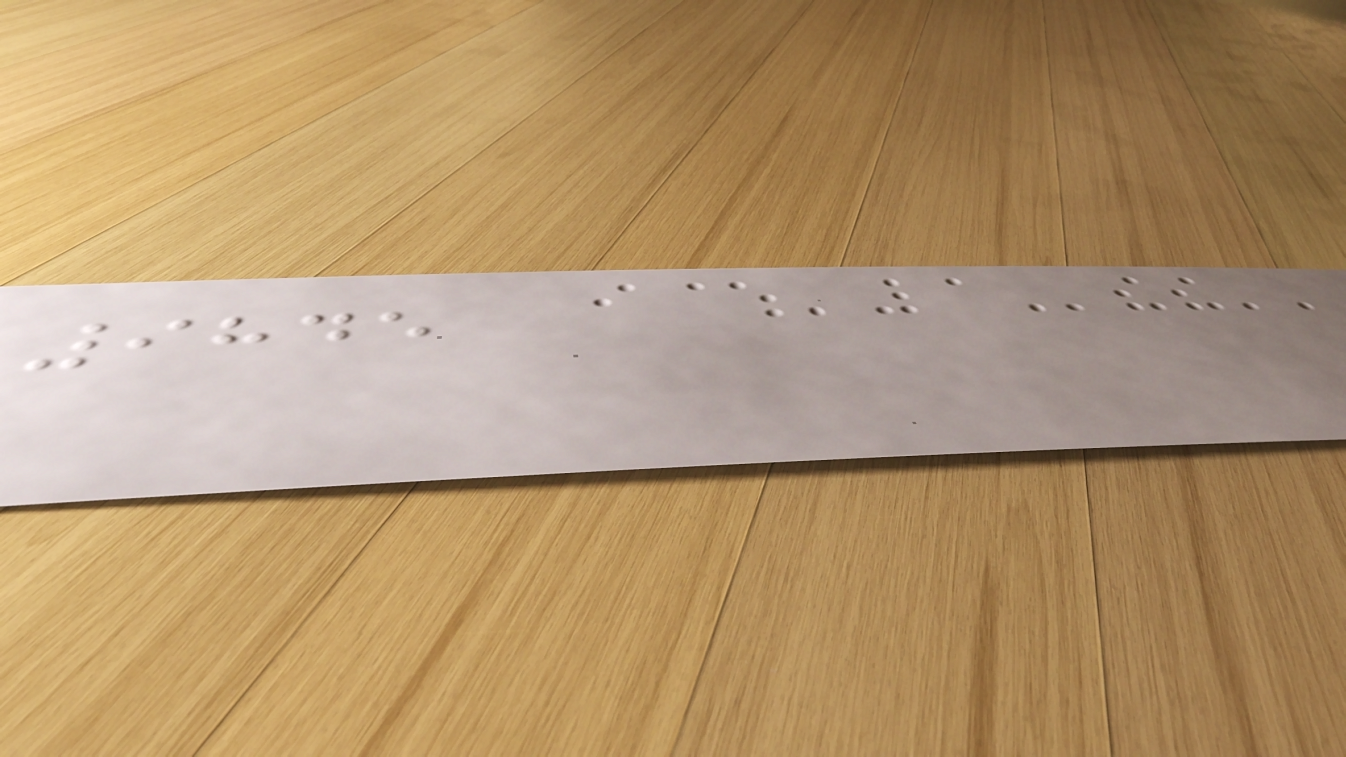9845
